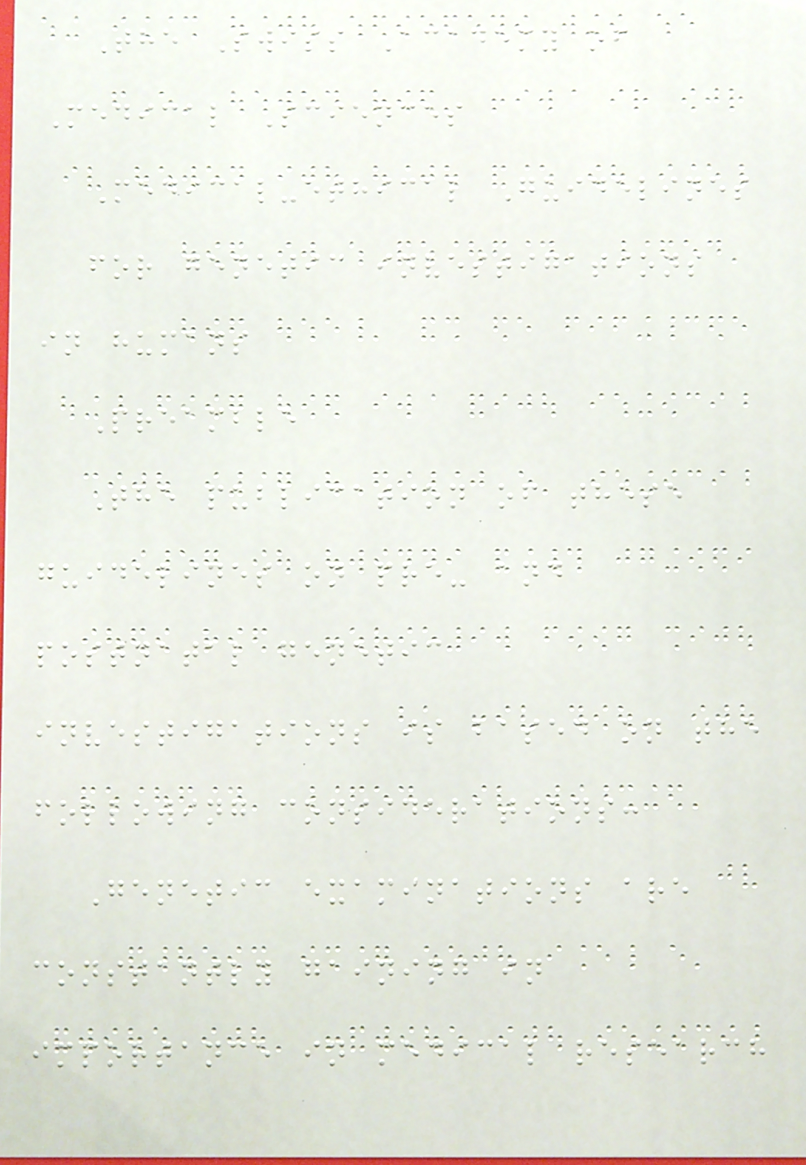The Swiss Academy of
Medical Sciences
Medical-ethical Guidelines
for genetic investigations
in humans
Preamble
The publication of these
guidelines on pre- and
postnatal genetic
investigations is based on the
following considerations:
Genetic examinations are
constantly gaining in
importance in medical research
